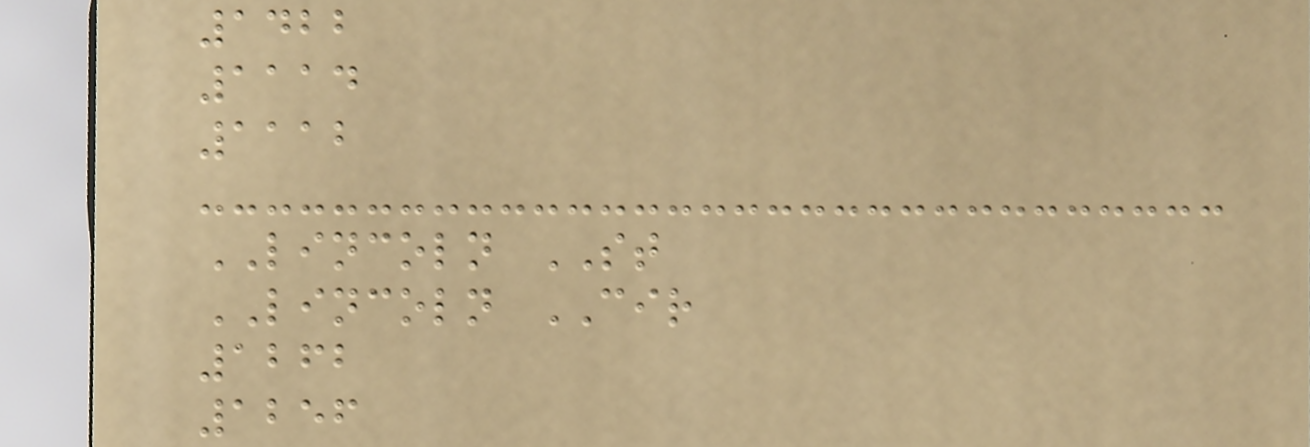1422
1114
1112
LINCOLN ST
LINCOLN CIR
1262
1256
